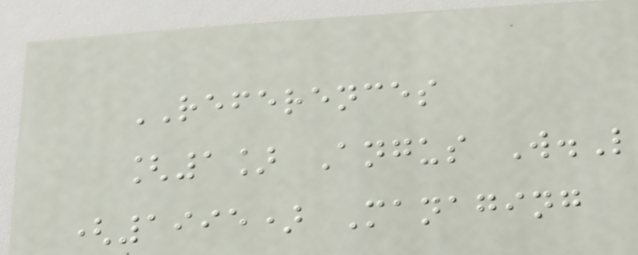REFERENCES
[1] Angus W.L
(1995) Managing
